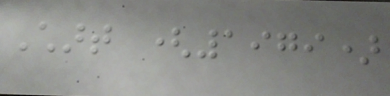Chart (1979)
